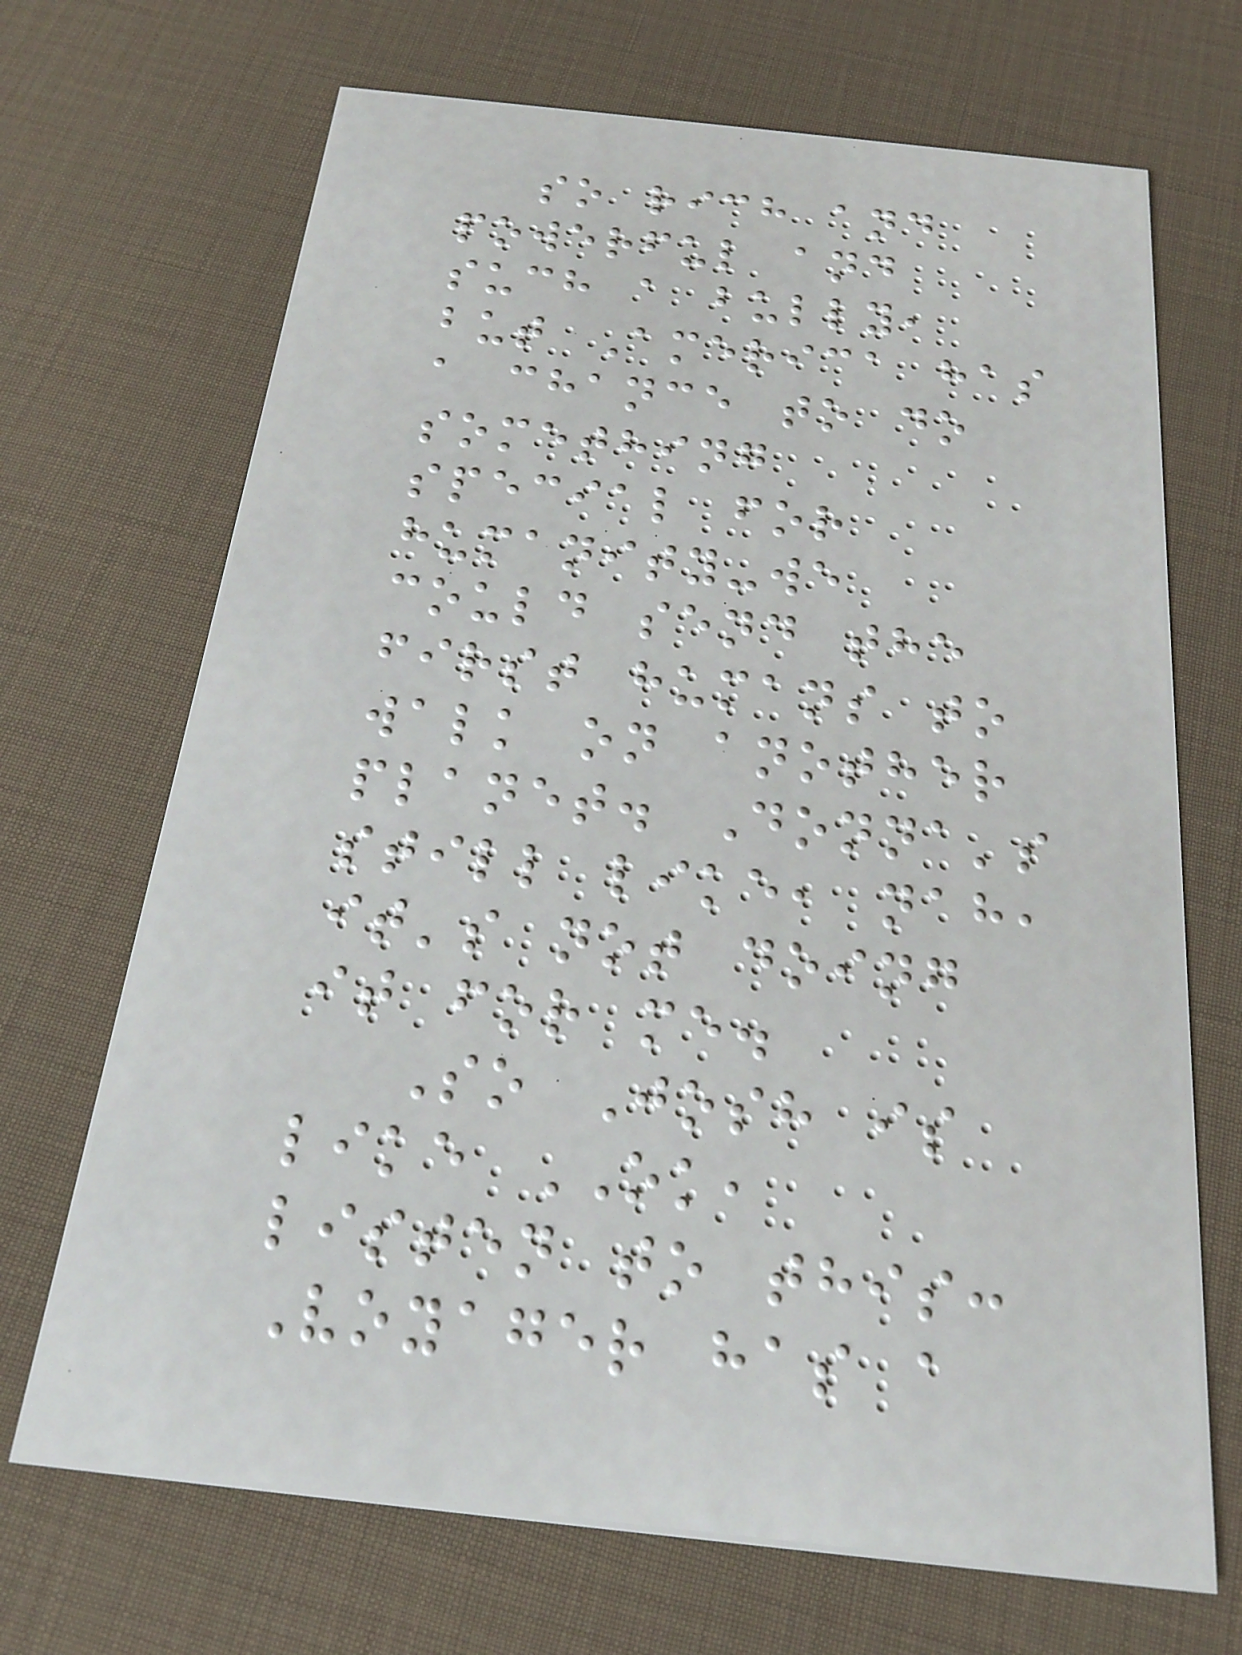so rich and
powerful and
such a bully,
but America has
a chance to do
something
special for
humanity-we
could send the
first humans to
walk on another
planet. Donna's
still like, nah,
it's not doing
it for me.
So Josh is
like OK,
listen to this:
Voyager has a
